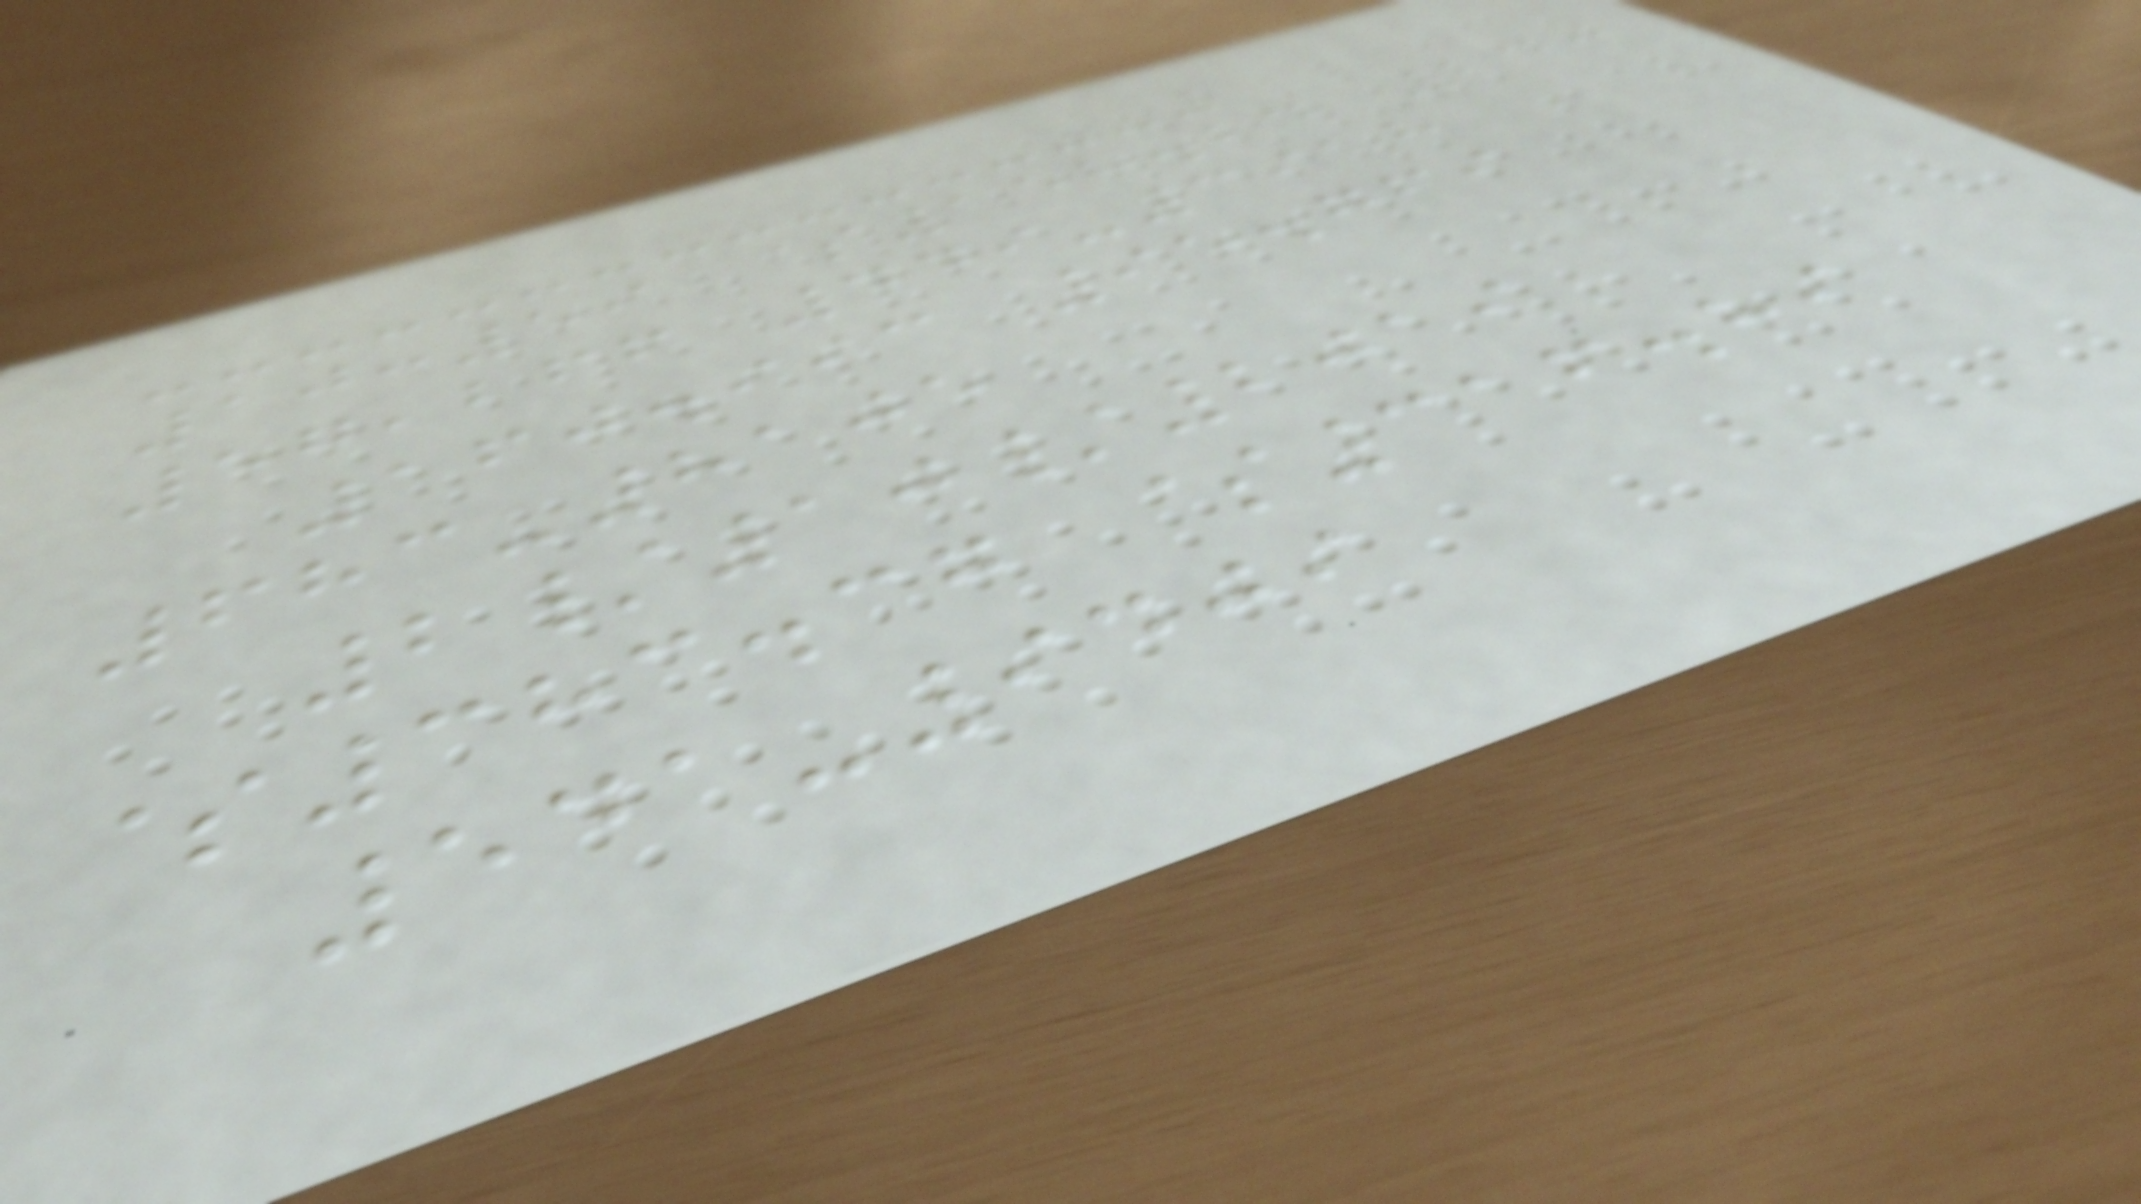10:59 $158.24 240
57,266 449-3918
160.993 95.769
683-8105
2/10/2019
$383.37 $316.89
541-9409
